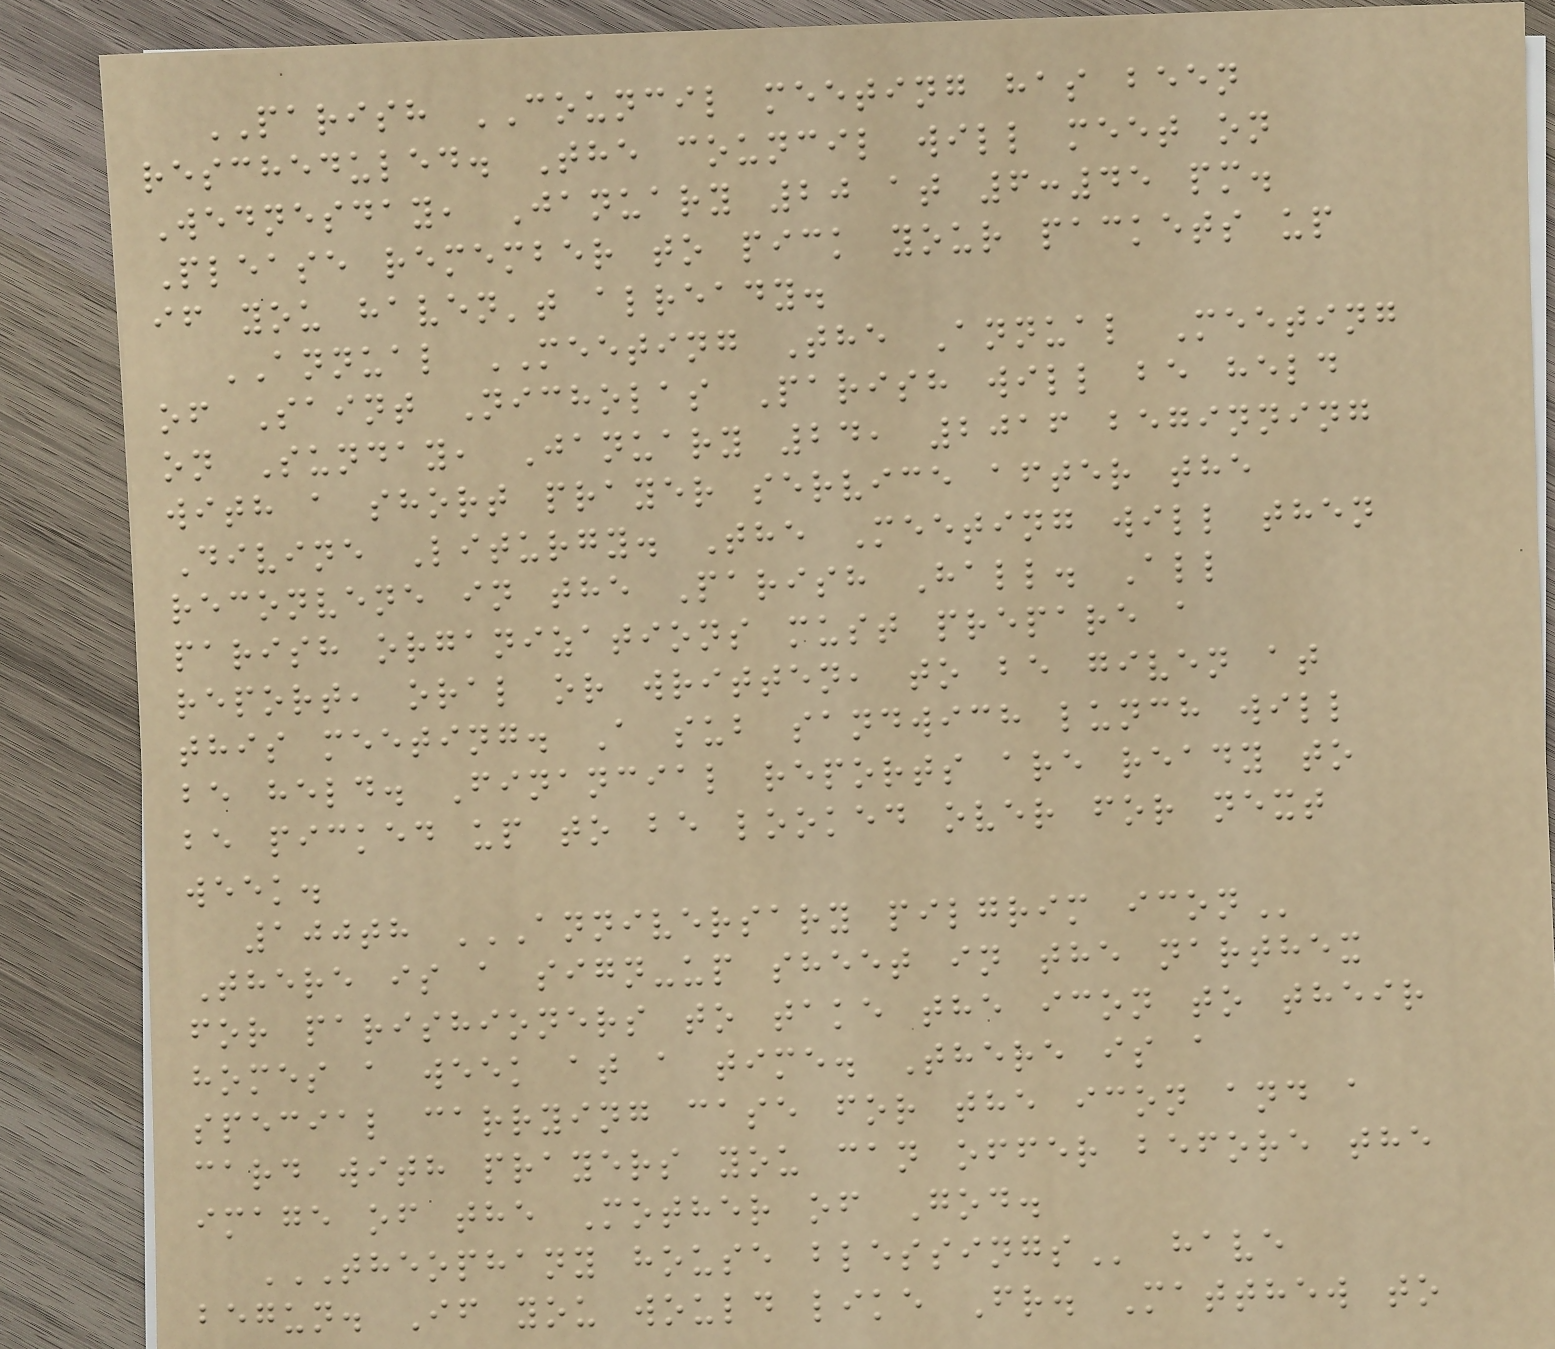PARISH COUNCIL meeting has been
rescheduled. The council will meet on
Wednesday, January 20 at 6:45 pm.
Please remember to pick your packets up
if you haven't already.
ANNUAL MEETING The Annual Meeting
of Saint Nicholas Parish will be held
on Sunday, January 24, 2016 beginning
with a short prayer service after the
Divine Liturgy. The Meeting will then
reconvene in the Parish Hall. All
parish organizations must prepare a
report, oral or written, to be given at
this meeting. A sub sandwich lunch will
be held. Financial reports are ready to
be picked up to be looked over for next
week.
100th ANNIVERSARY PILGRIM ICON
There is a sign-up sheet in the narthex
for parishioners to take the icon to their
homes a week at a time. There is a
special carrying case for the icon and a
card with prayers you can offer before the
image of the Mother of God.
THEOPHANY HOUSE BLESSINGS have
begun. If you would like Fr. Matthew to
